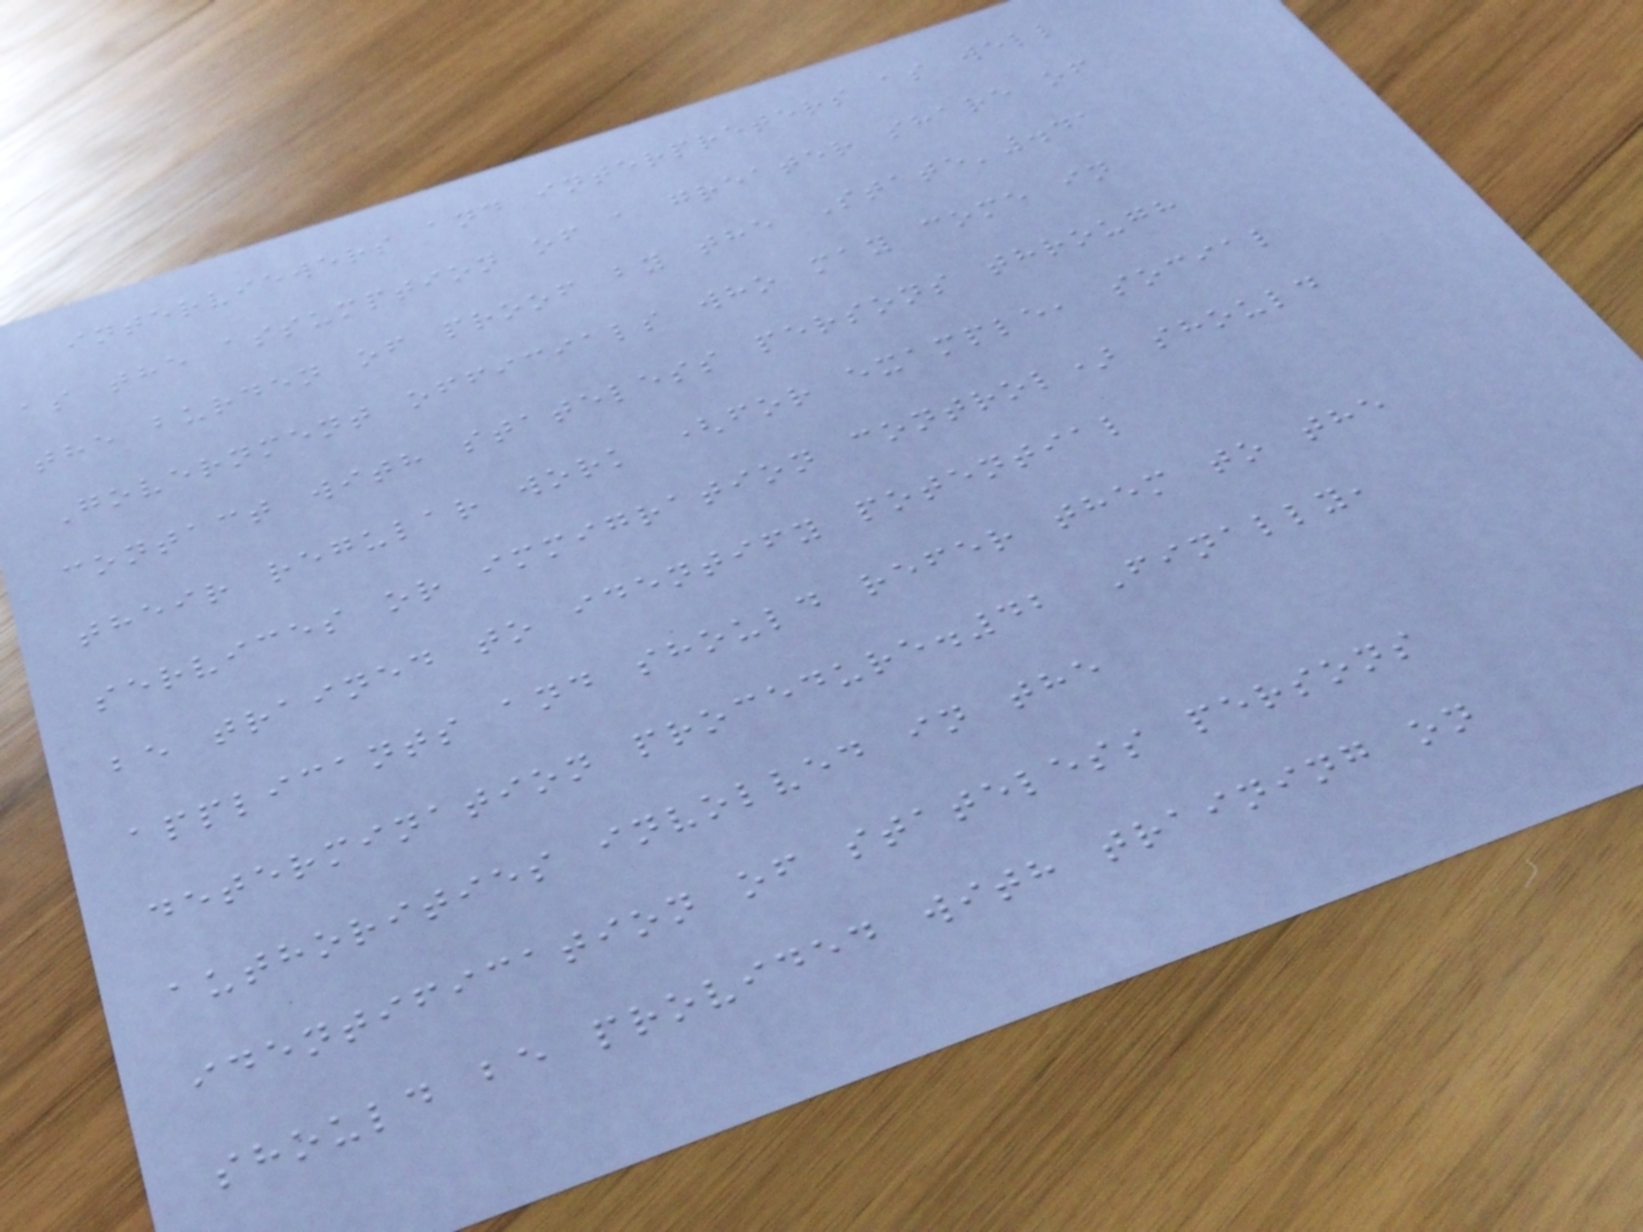interviewers and interpreters as well
as the assumption of a greater share of
the burden of proof by the State'.41
Government officials who may come in
contact with stateless persons through
their regular work (for example, social
services or immigration control) should
be trained to identify potential
applicants and should refer them to the
determination procedure.42 Finally,
authorities involved in the
identification of stateless persons
should be provided with training on
